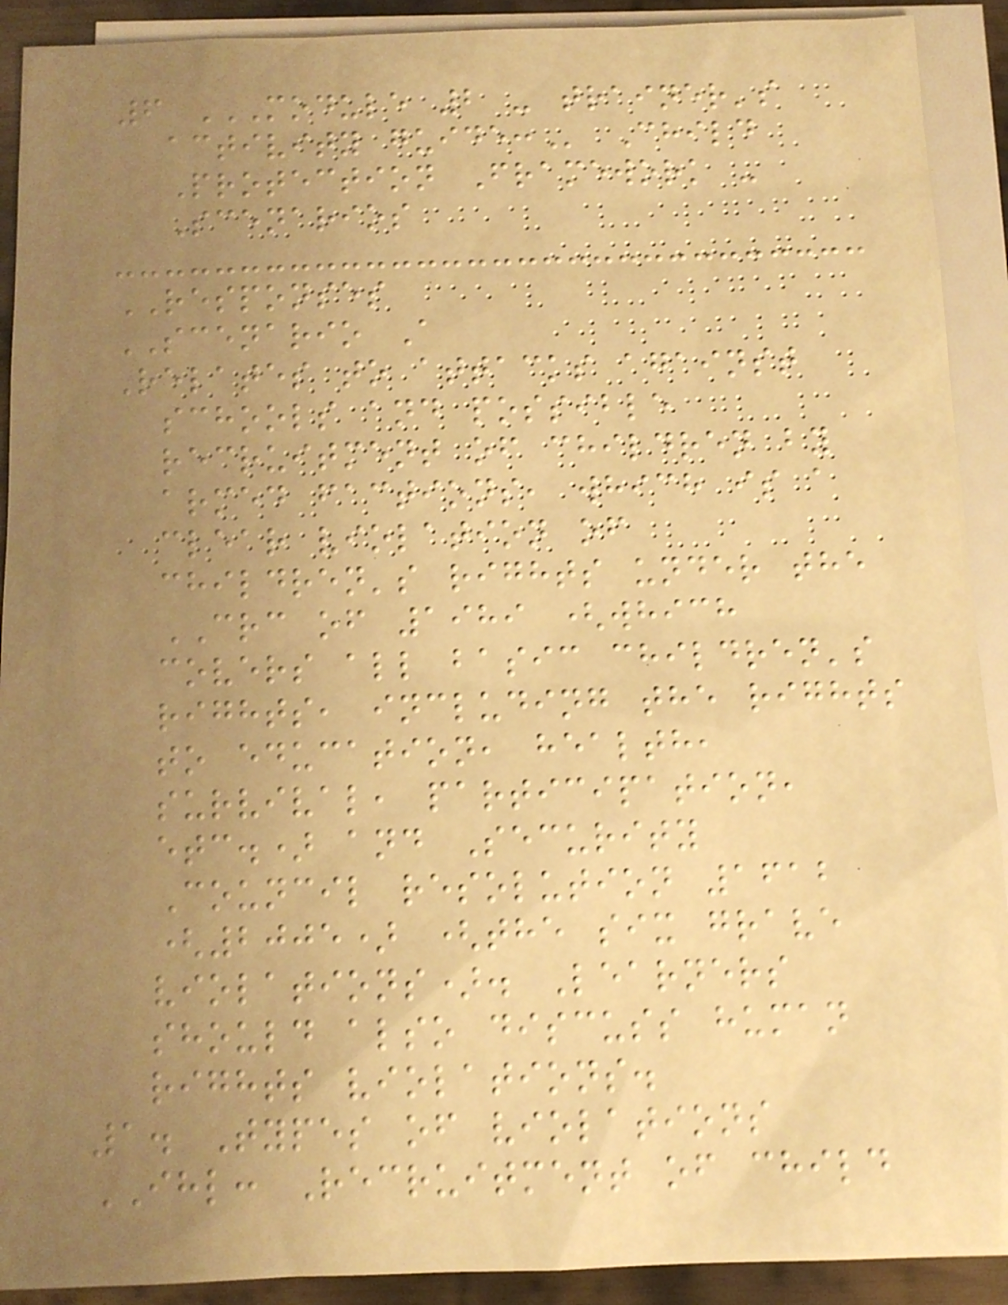6 MODULE 2 - TRAINER'S
ACTIVITY GUIDE: Child
Protection Framework -
Scenarios
RESPONSES
SCENARIO A
Relates to attacks against
schools and possible
recruitment of children by
armed factions, which is a
clear violation of
children's rights under the
CRC of 1989 (which
covers all basic children's
rights, including the rights
to education, health,
survival, participation,
etc.) and Security
Council resolution 1612
(2005) (the six grave
violations). Learners
should also discuss human
rights violations.
1. Types of violations
IHL: Recruitment of child
